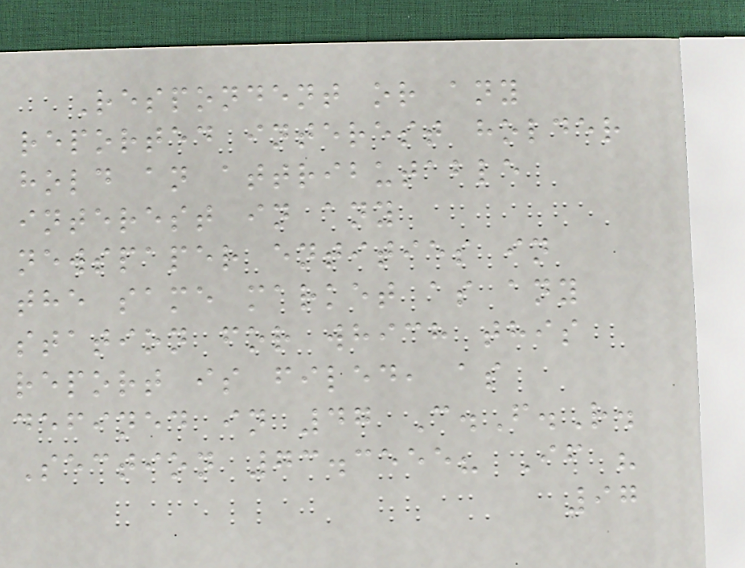Respondent or any
reported interest holder
hold an attributable
interest in any
newspaper entities in
the same market as any
station for which this
report is filed, as
defined in 47 C.F.R.
Section 73.3555? If "
97
